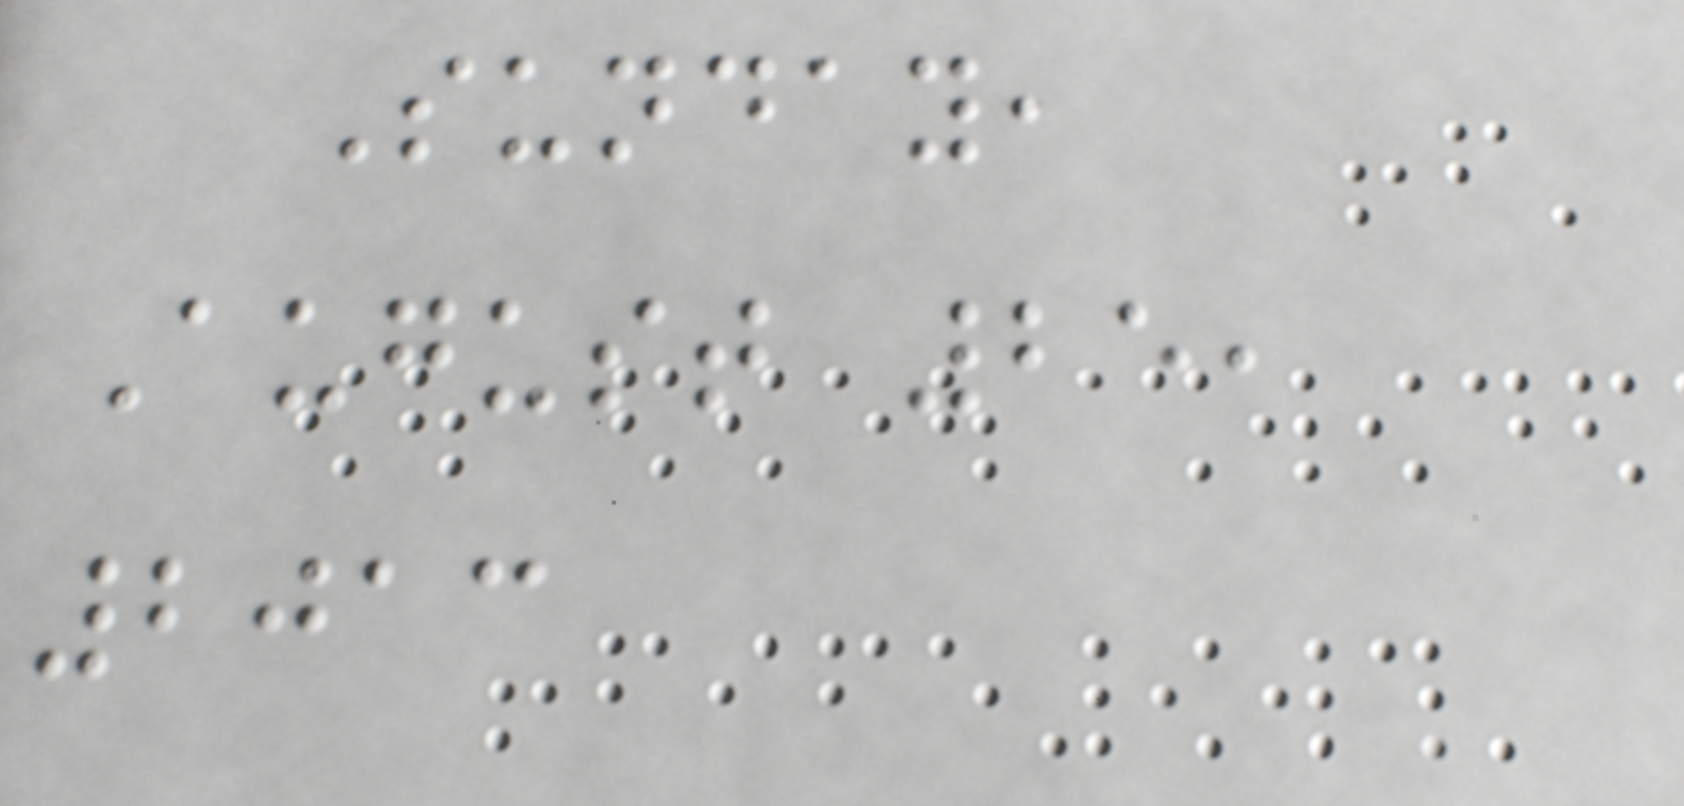Sunday,
August 25,
2013
